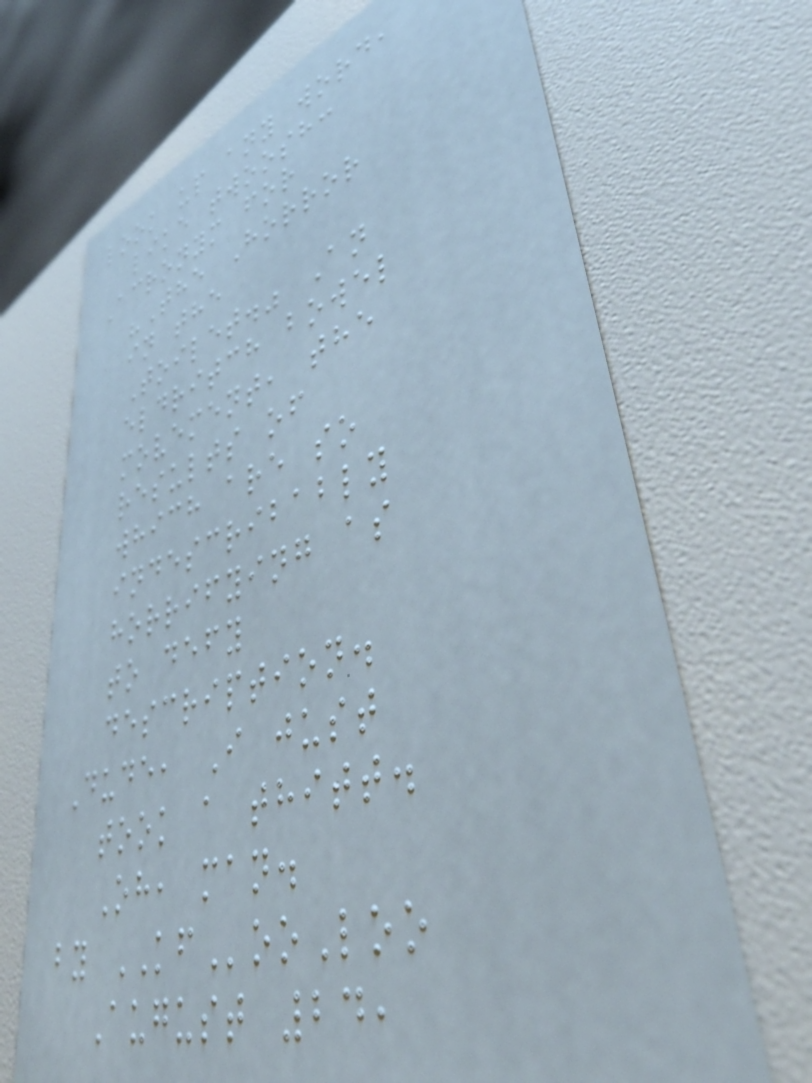look up any word,
like twoosh:
Acronym for
"The Horror
in the
Toilet." An
eldritch bowel
movement, the
results of
which are so
indescribably
horrifying as
to defy
description.
Dude, I just
took a thitt.
Oh, man.
by KFooLoo
August 24,
